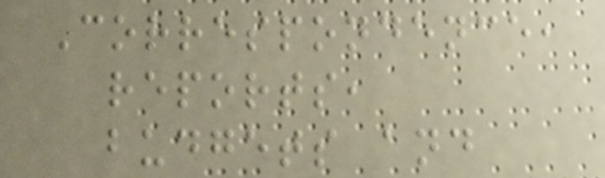Correspondence,
reports,
budgets and
